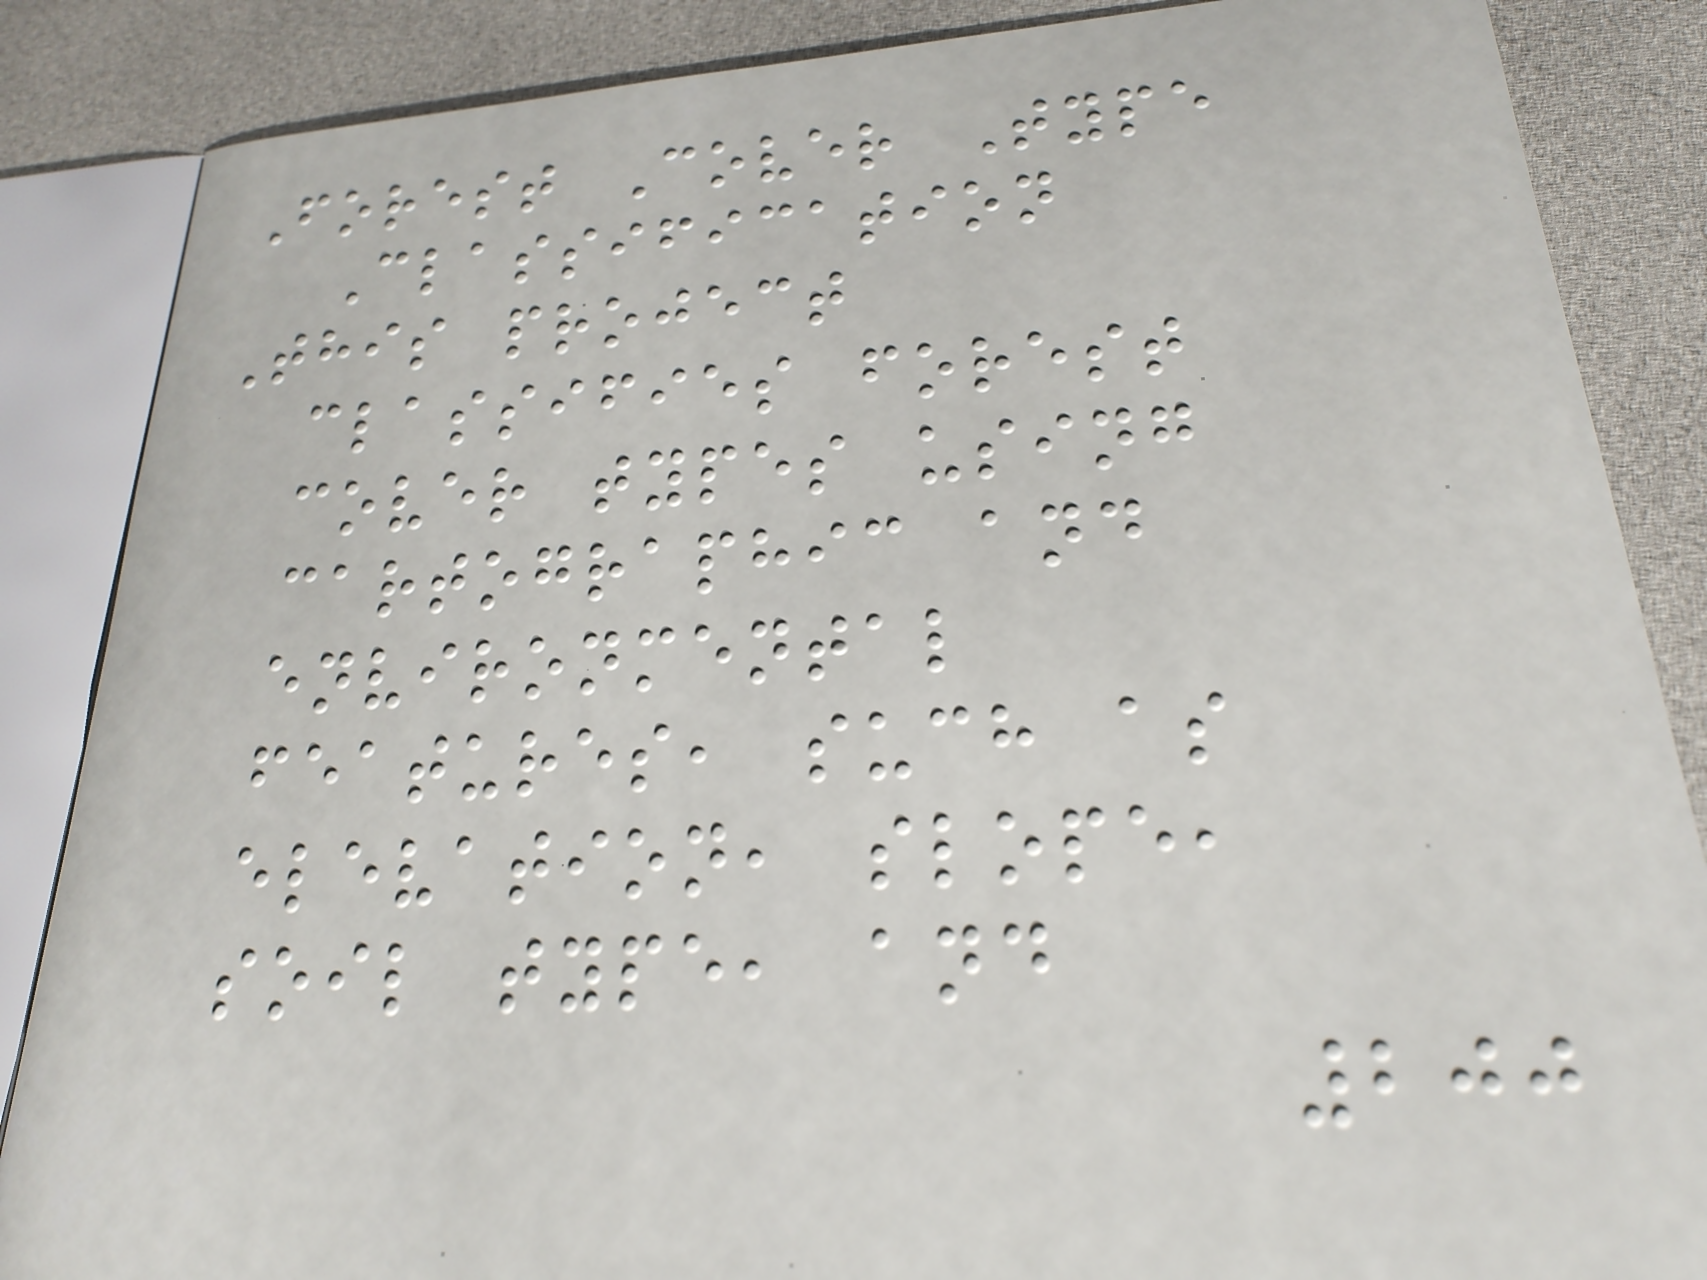Forest Cover Type
Classification
This project
classifies forest
cover types using
cartographic and
environmental
features, such as
elevation, slope,
soil type, and
200
